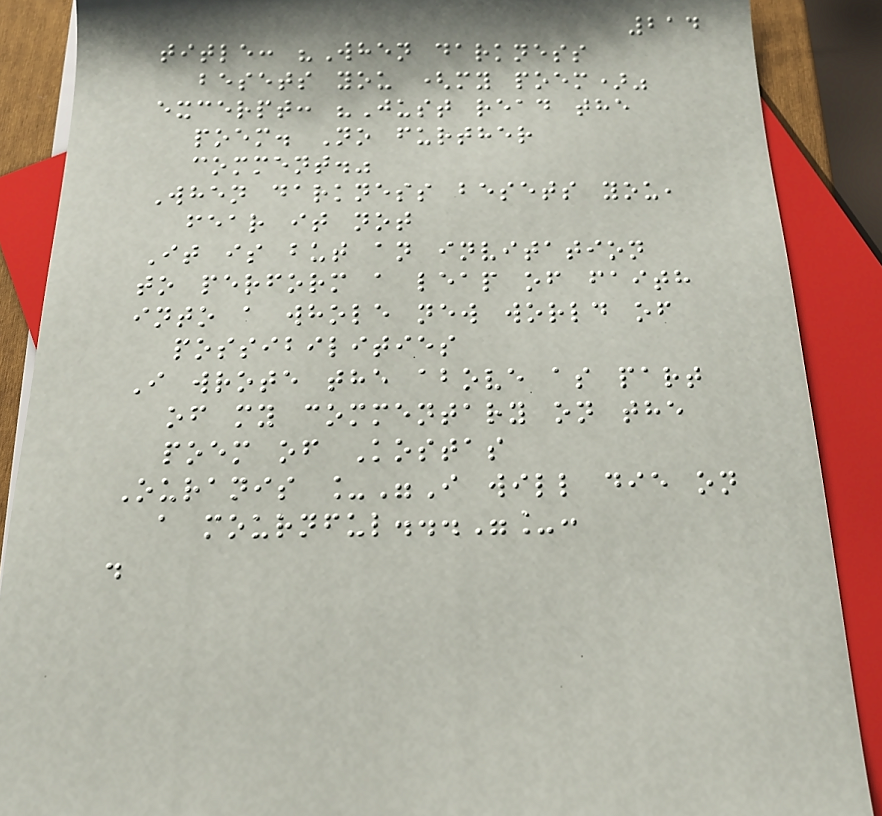214
title: "When darkness
besets you (my poem)"
excerpt: "Just read the
poem. No further
comment."
When darkness besets you,
fear it not
It is but an invitation
to perform a leap of faith
into a whole new world of
possibilities
I wrote the above as part
of my commentary on the
poem of Kostas
Ouranis _"I will die on
a mournful..."_:
.
